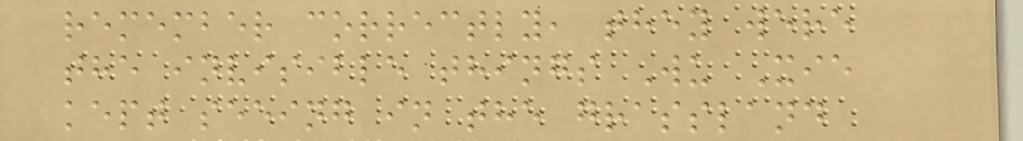remember correctly, they were
the invisible things Wu Xie
kept seeing in the grassland
